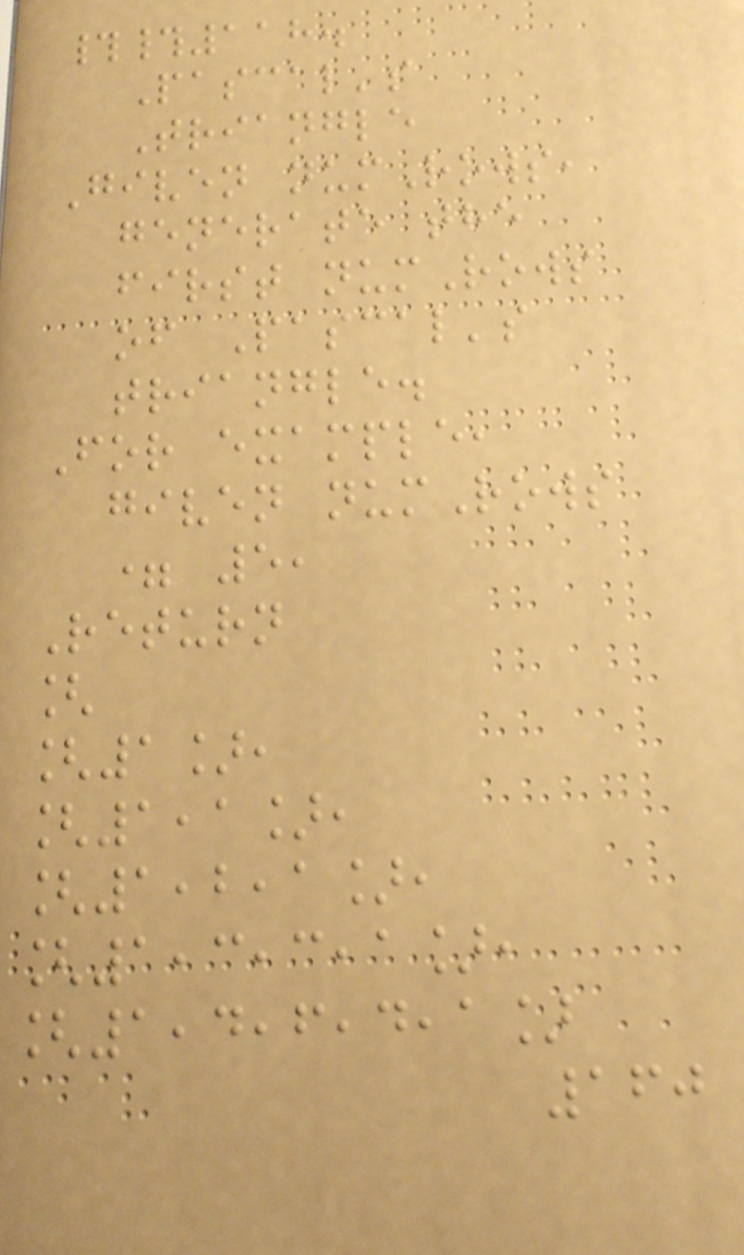##118.
Pascal's
Triangle
Given numRows,
generate the
first numRows
of Pascal's
triangle.
For example,
given numRows
= 5,
Return
[
[1],
[1,1],
[1,2,1],
[1,3,3,1],
[1,4,6,4,1]
160
